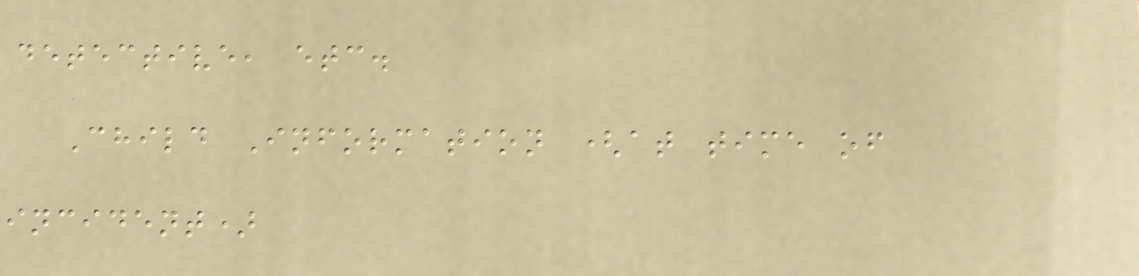detective, etc.
Child Information (at time of
incident)
